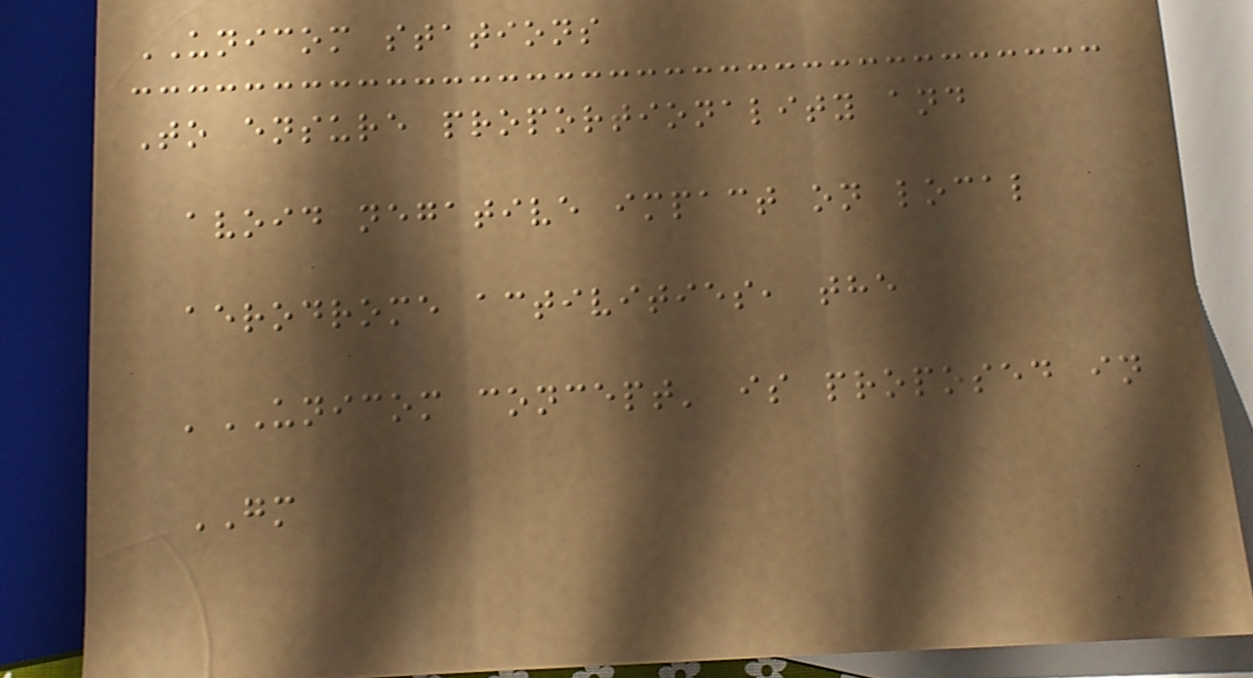UNICOM stations
To ensure proportionality and
avoid negative impact on local
aerodrome activities, the
'UNICOM concept' is proposed in
GM
